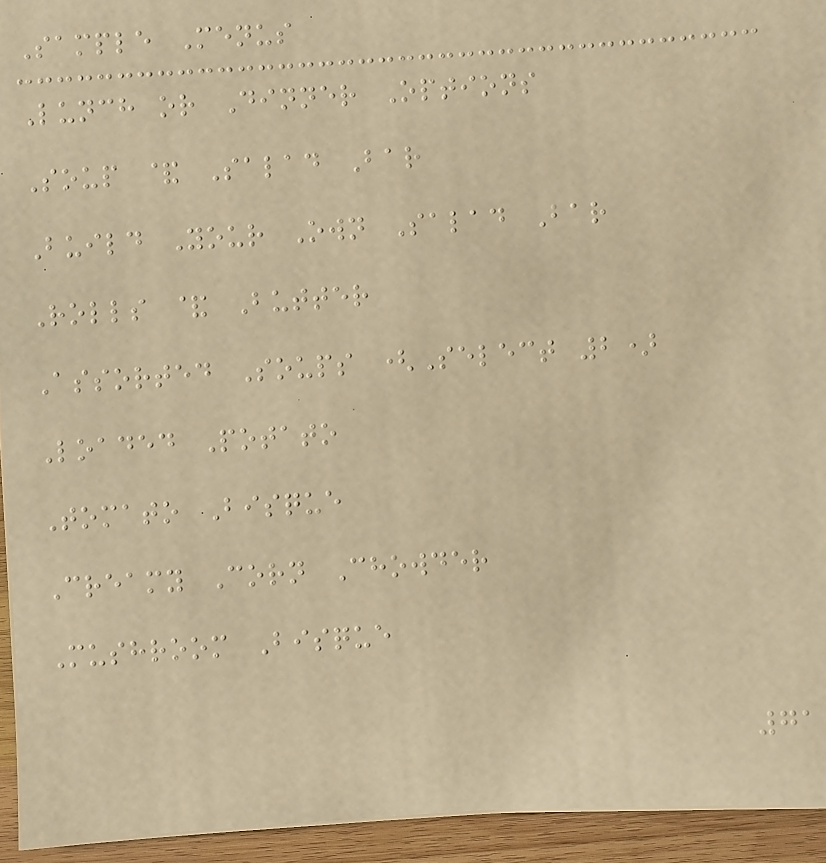Sample Menus
Lunch or Dinner Options
Soup & Salad Bar
Build Your Own Salad Bar
Rolls & Butter
Assorted Soups (Select 2)
Loaded Potato
Tomato Bisque
Creamy Corn Chowder
Mushroom Bisque
71
